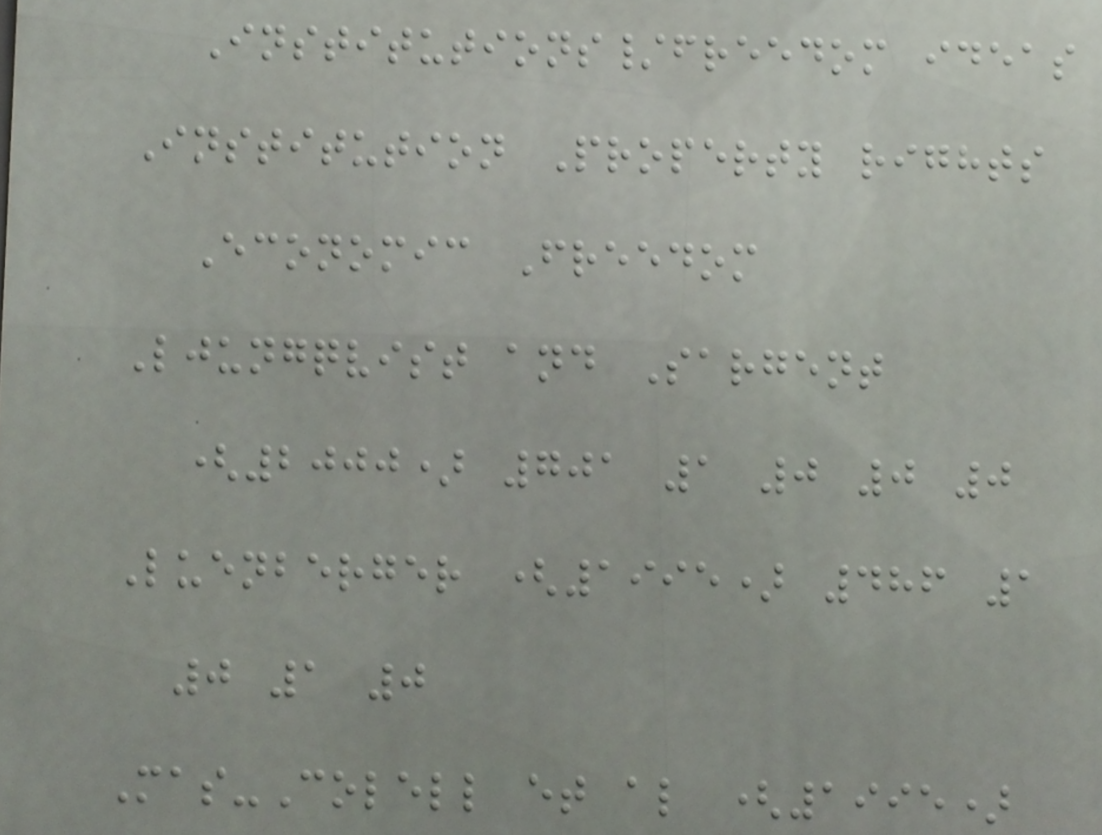Institutions/freedom ideas
Institution Property rights
Economic Freedom
Ljungqvist and Sargent
(2000) 701 1 0 0 0
Luenberger (1995) 486 1
0 1 0
Mas-Colell et al (1995)
